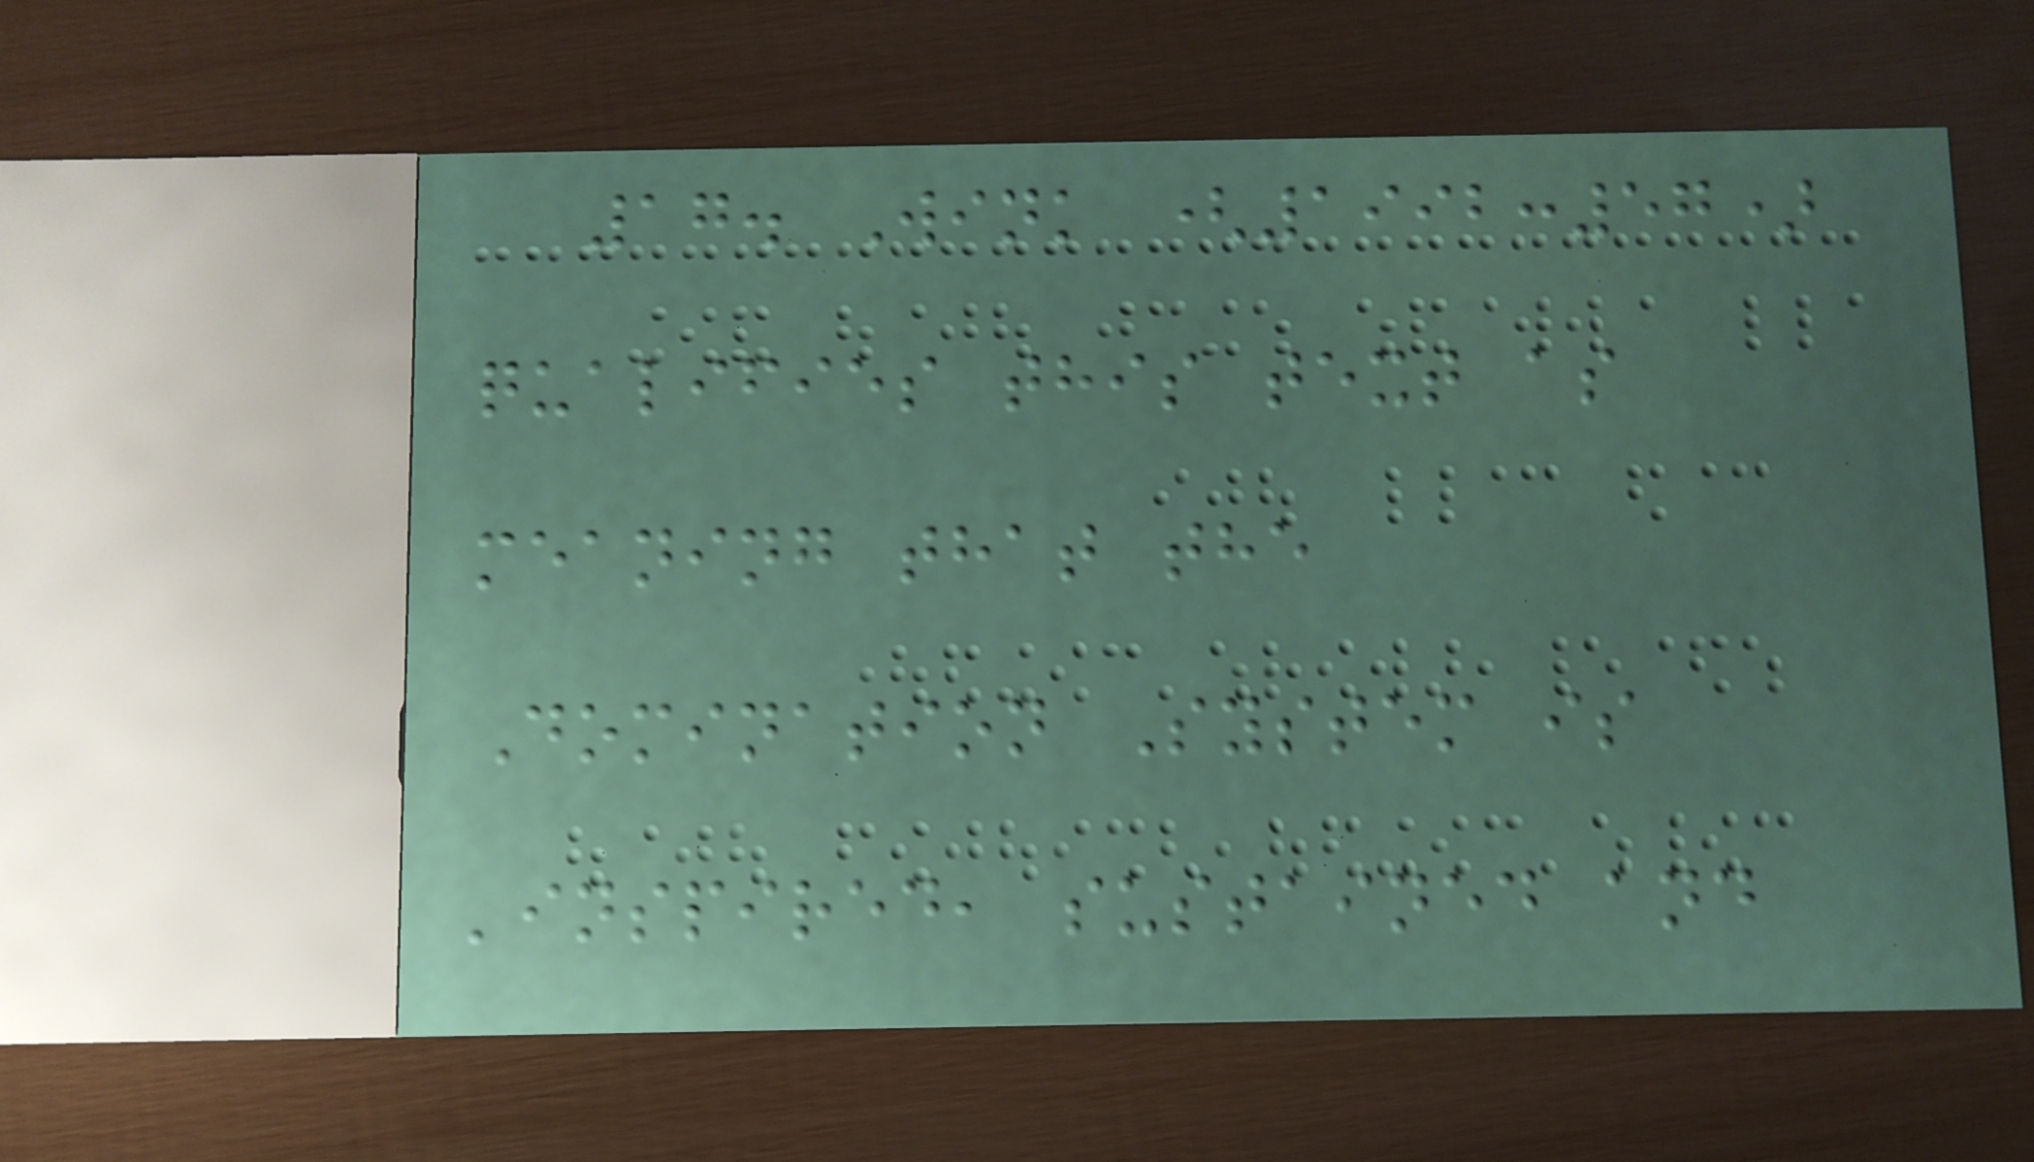17. Wink (1992:57)
qualifies this text as
meaning that the
Domination System is
'inspired, sustained and
